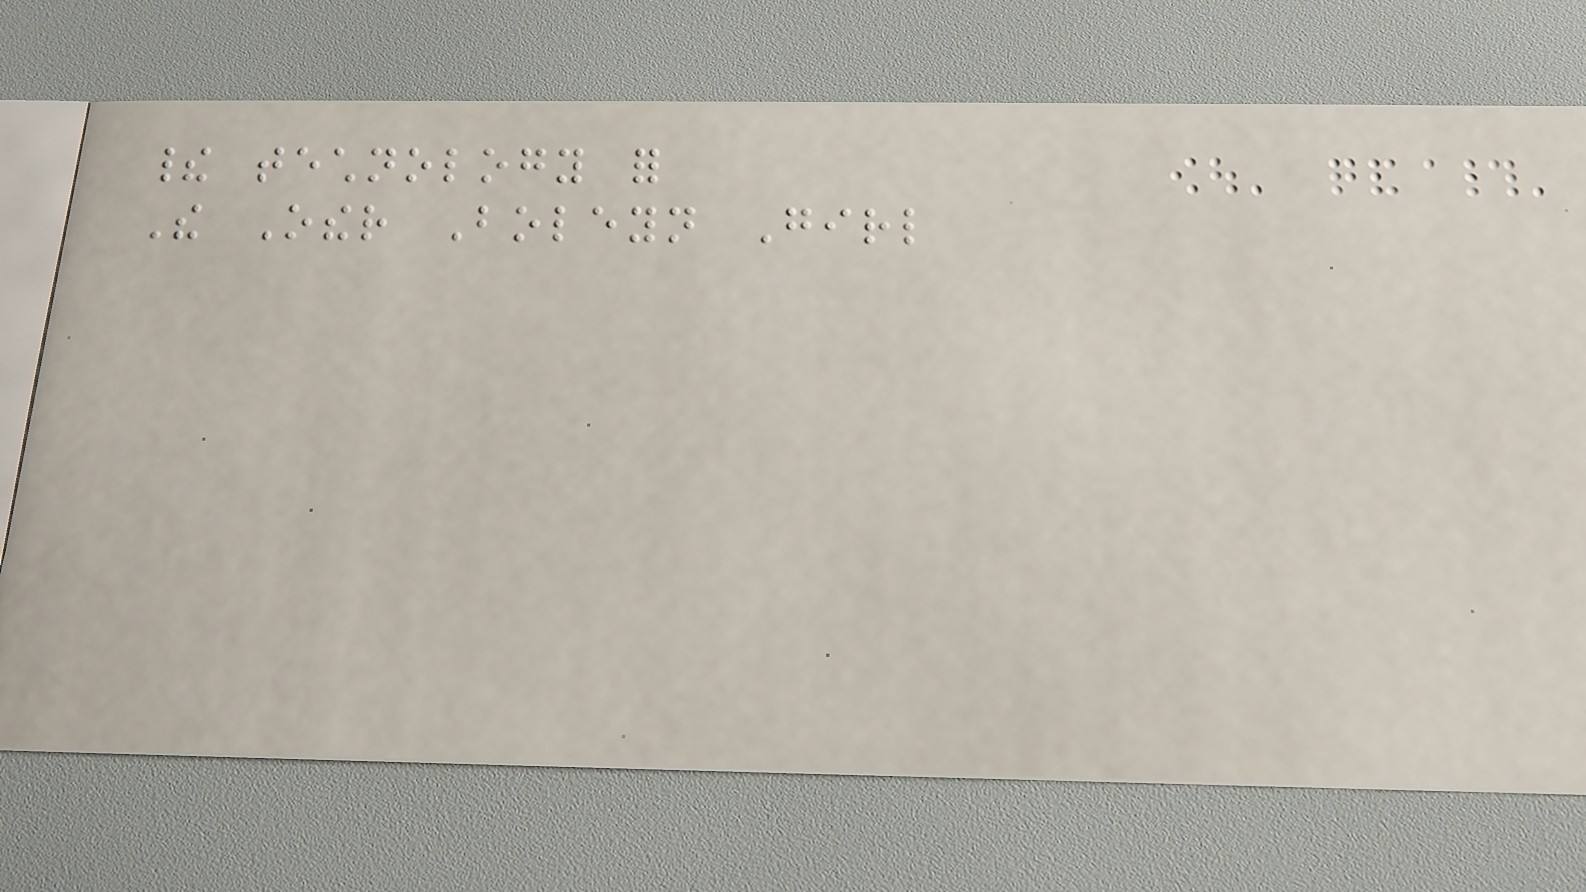their technology for
The Other Boleyn Girl
